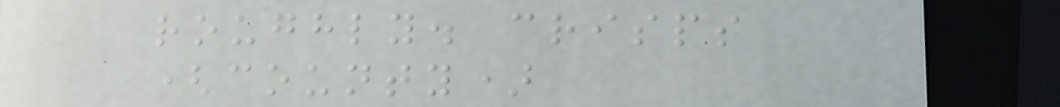roughly. crisps
(county)
